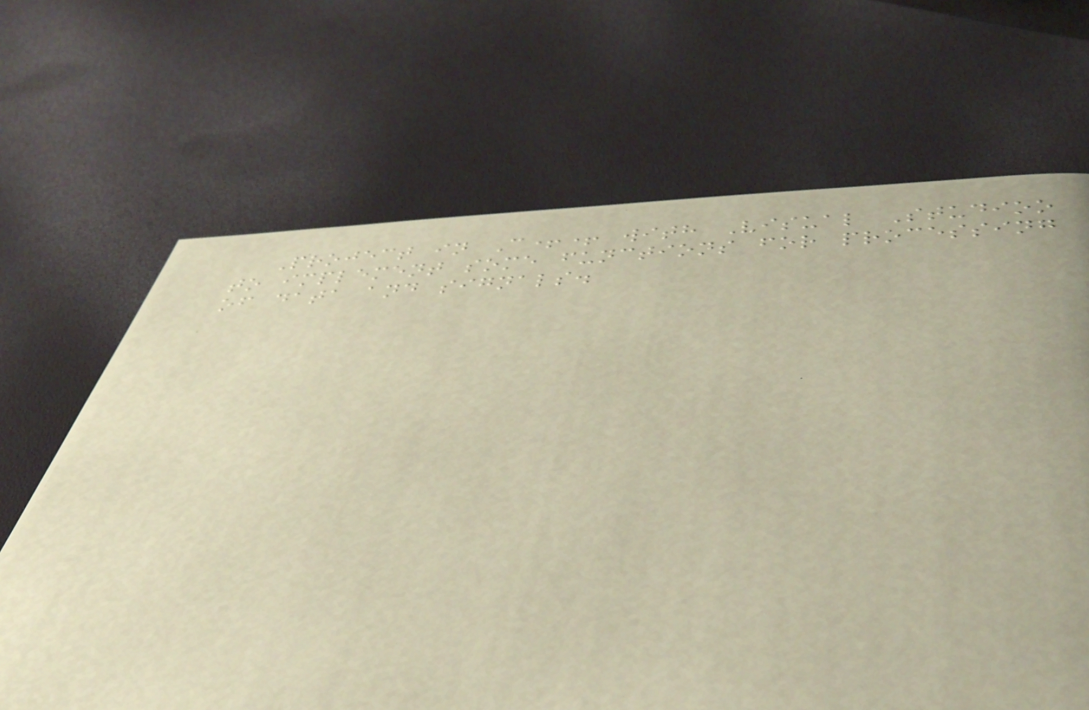Project in C++ with Visual Studioo
to implement some functions for processing
of data and signals.
